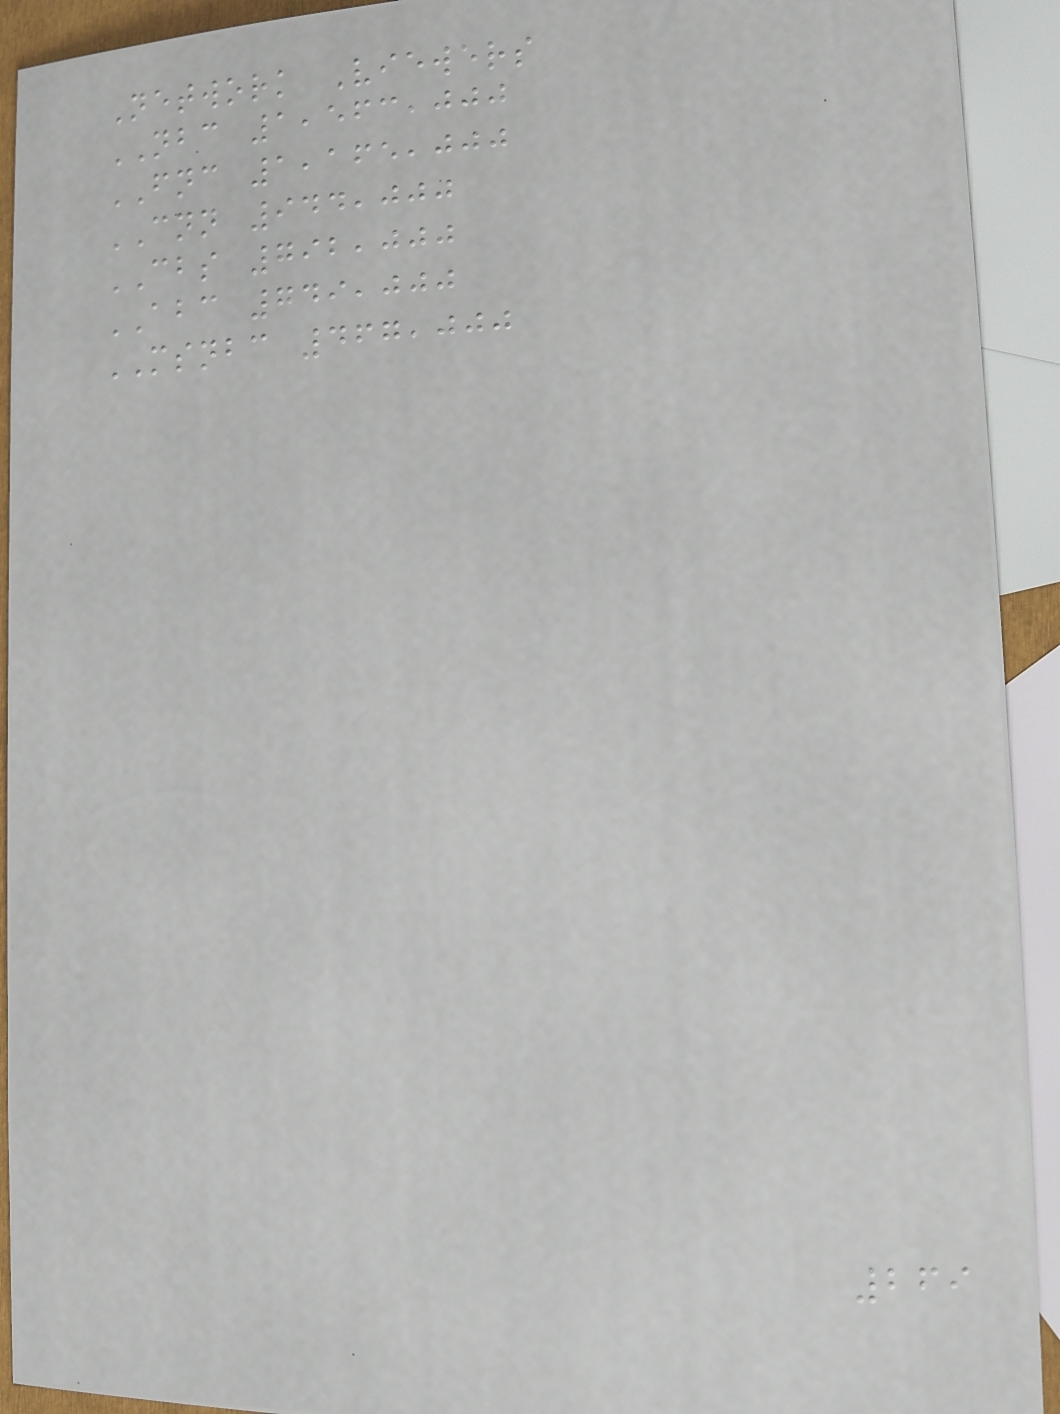Network Viewers
NBC 1,563,000
FNC 1,165,000
CNN 944,000
CBS 792,000
ABC 749,000
MSNBC 467,000
269
